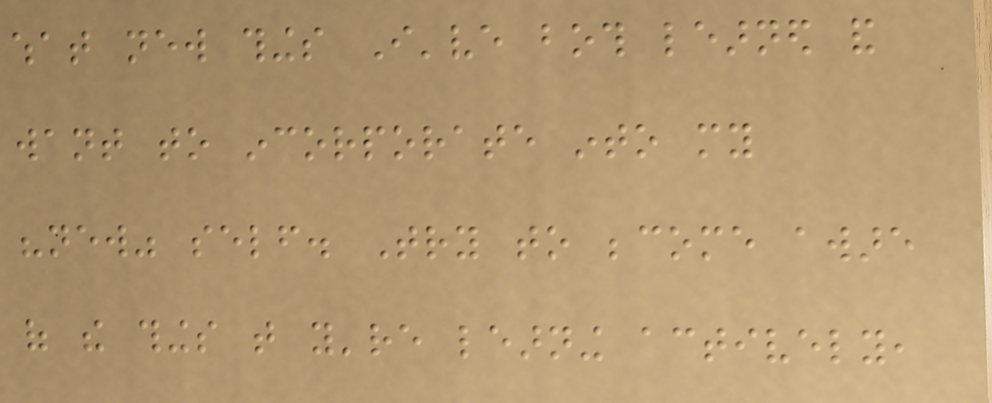what new things I've both learned and
want to incorporate into my
"new" self. Try to become aware
of the things that you're learning actively,
